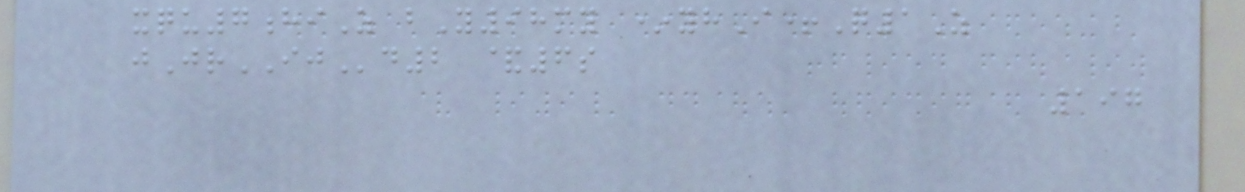xqu7hiZ bY98my *yhI+Q1Z
jJrIJd2 &6s
197
